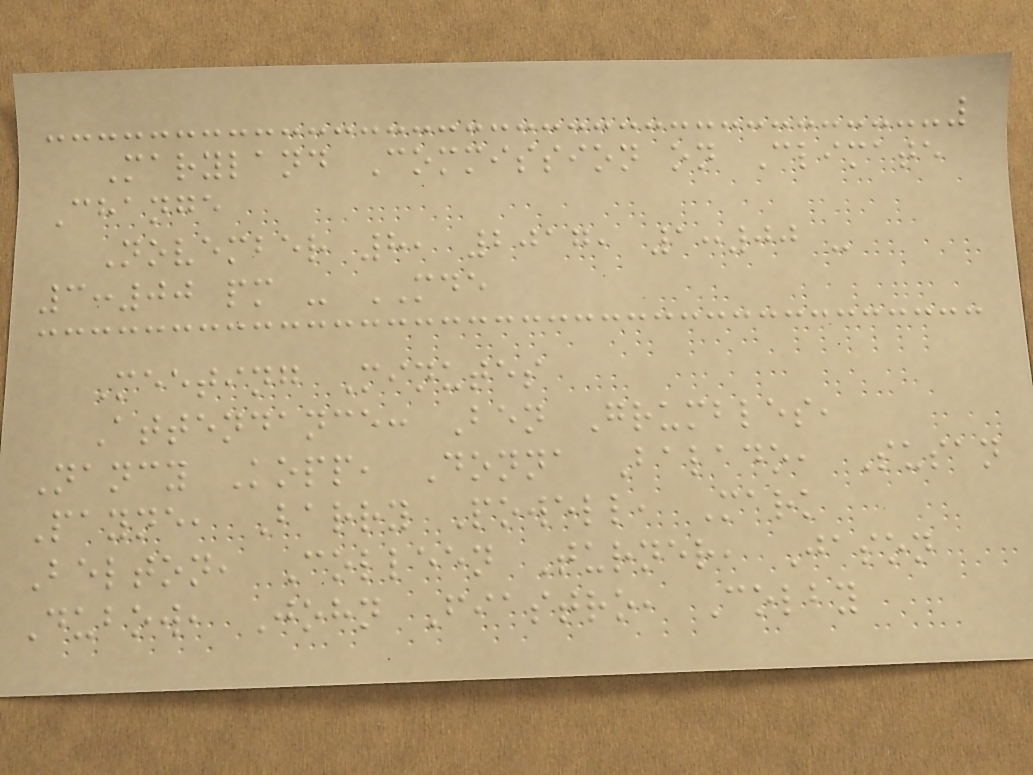Maryland Commission on Climate
Change
November 8, 2017, 1:00 -
3:00 pm - MDE
Meeting Minutes
Attendance: Ben Grumbles,
Nancy Kopp, Donna Balado, Susan
Payne, Barry Powell, Mark
Belton, Colleen Turner, Jason
Dubow, John Fiastro, Colby
